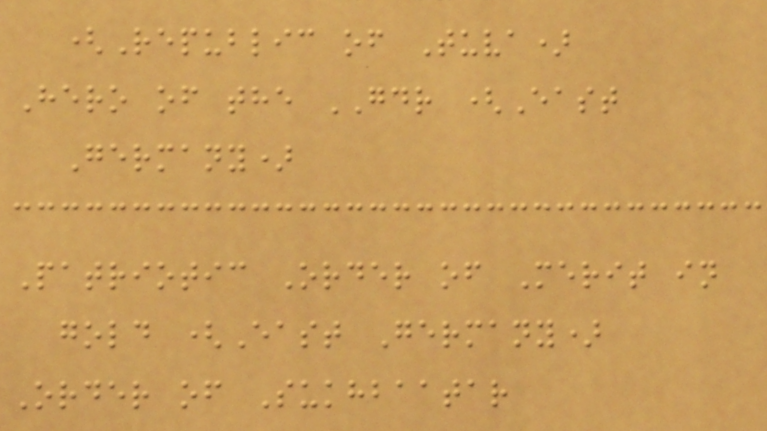(Republic of Tuva)
Hero of the GDR (East
Germany)
Patriotic Order of Merit in
gold (East Germany)
Order of Sukhbaatar
